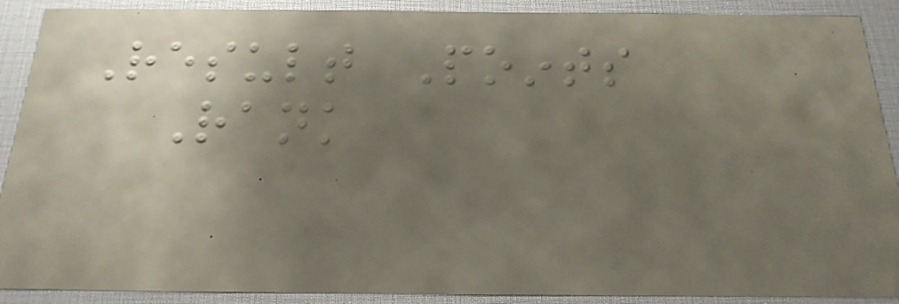Result Points
Rank
